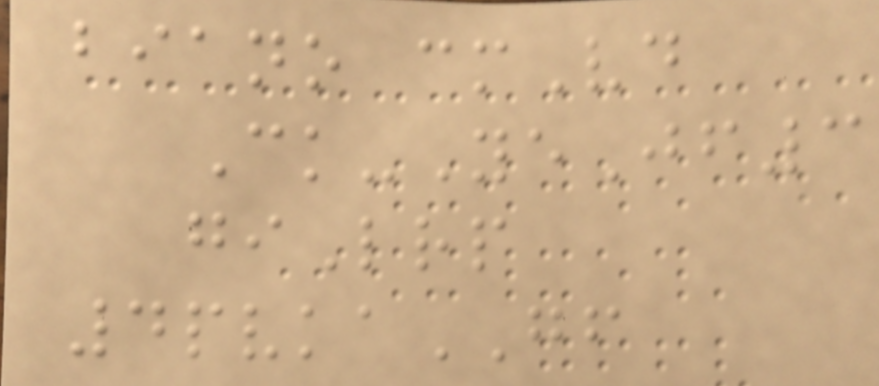biano cmVd
Ck-YeJf3
giLrp
4pvkaGF
